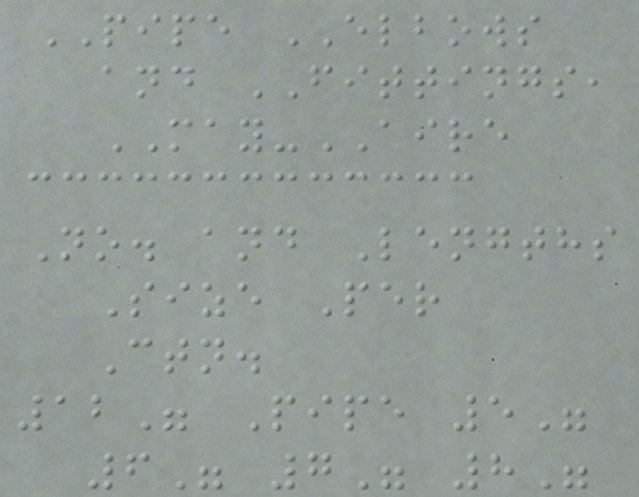PIPE ELBOWS
and FITTINGS,
MAY-AIRE
No. and Lengths
Size Per
Ctn.
12" Pipe 5"
6" 7" 8"
